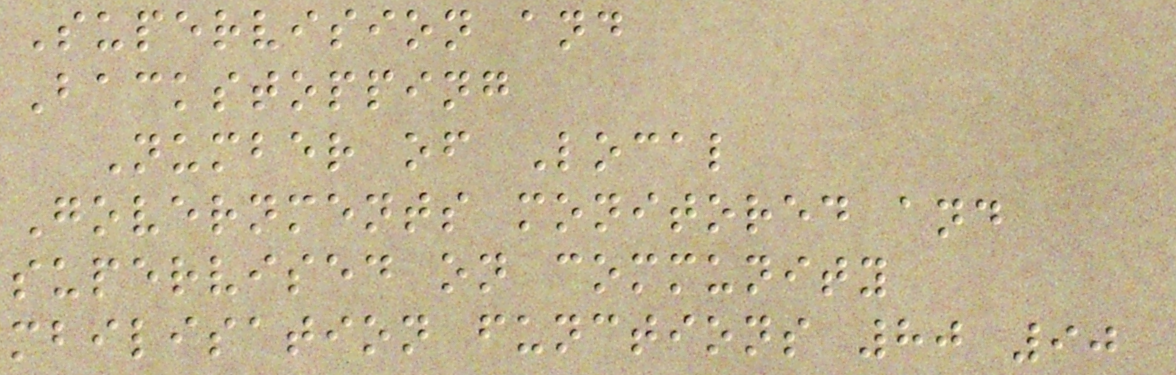Supervision and
Backstopping
Number of Local
Governments monitored and
supervised on community
mbilisation functions 80 90
